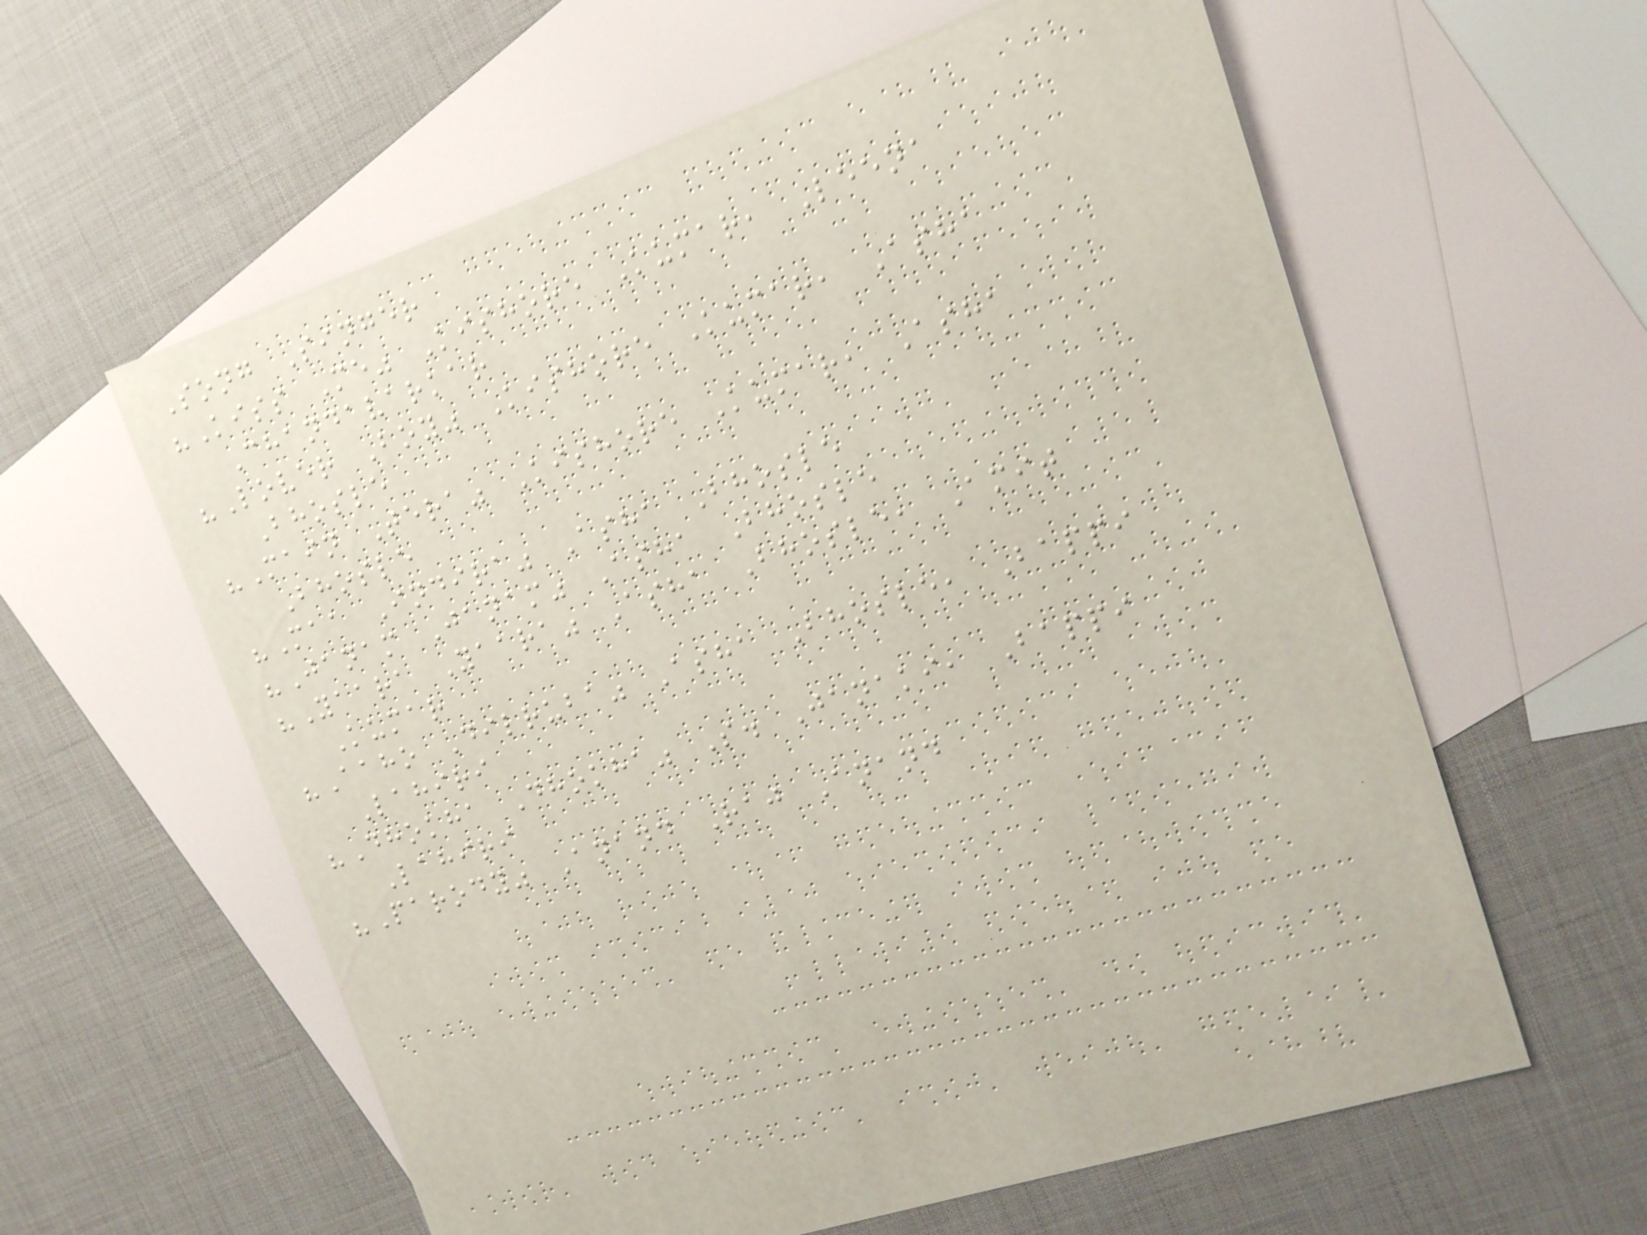Song Singer
"Kiss Me" Kishore Kumar, Leena
Chandavarkar
"Lover Boy" Kishore Kumar, Asha
Bhosle
"Main Tera" Kishore Kumar, Asha
Bhosle
"Maa Indira" Asha Bhosle
"Janam Janam" Asha Bhosle
"Yaara Yaara" Asha Bhosle, Amit
Kumar
"Aaho Dilruba" Asha Bhosle, Bappi
Lahiri
"Dhokha Dhokha" S. Janaki, Bappi
Lahiri
"Parody" Anand Raj Anand
